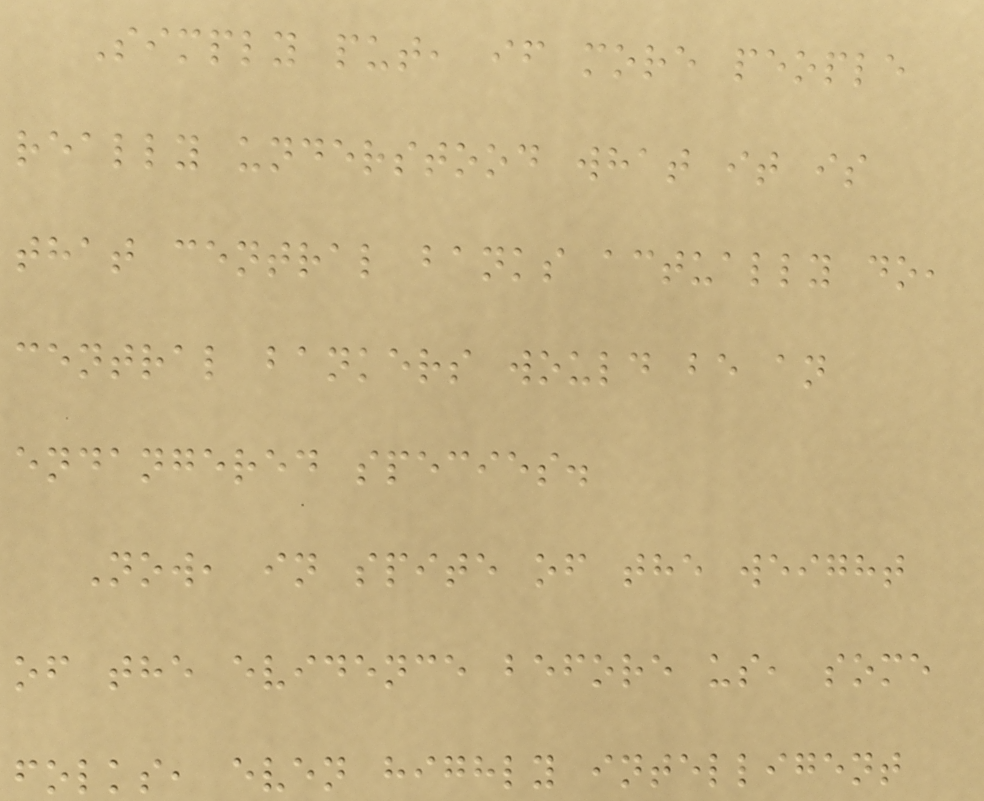Simply put, if more people
really understood what it is
that central banks actually do,
central bankers would be an
endangered species.
Now, in spite of the weight
of the evidence before us, some
folks, even highly intelligent
